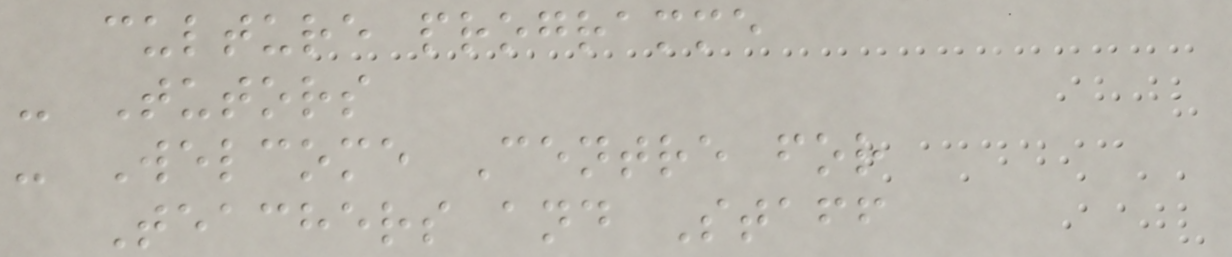culture programme
- Tutors
- Welcome Centre for
Teachers and Staff
